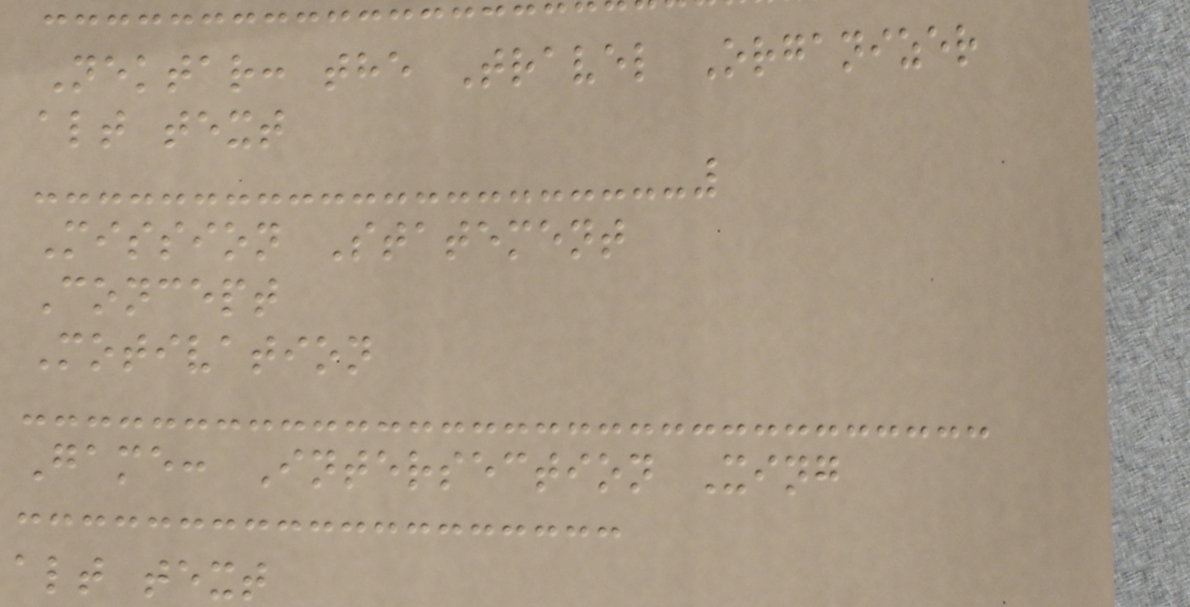Nektar: the Travel Organizer
alt text
Mission Statement
Concept
Motivation
Game: Intersection Xing
alt text
